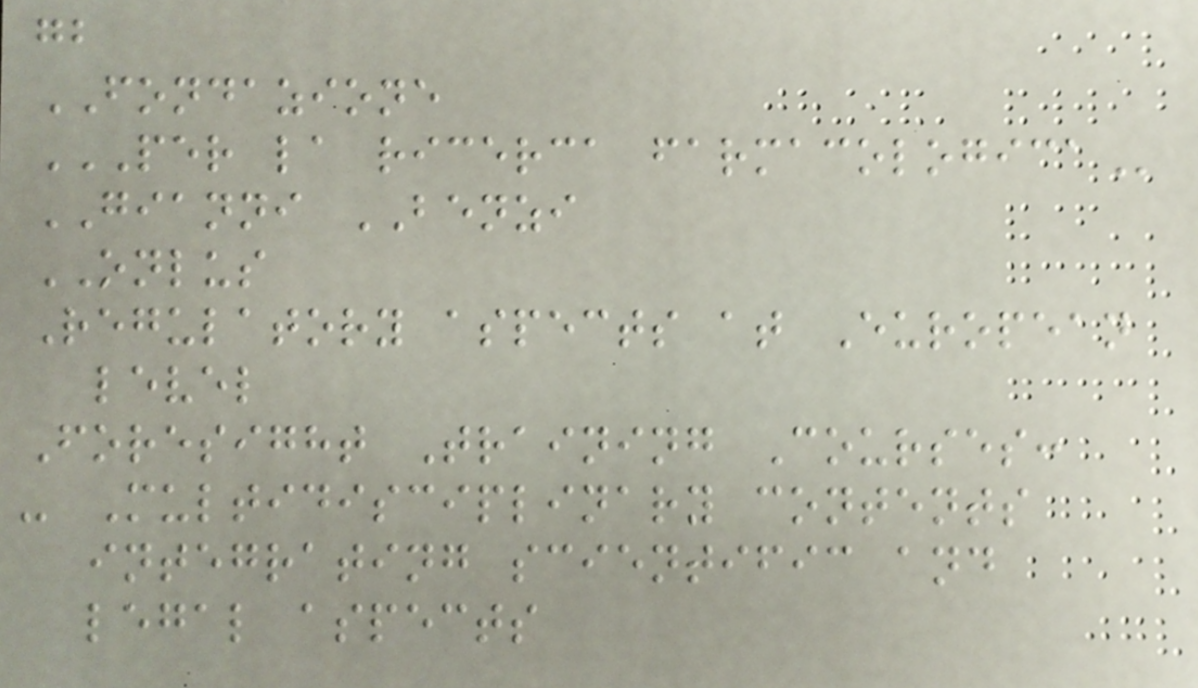gb
FONDAZIONE
PER LA RICERCA FARMACOLOGICA
GIANNI BENZI
ONLUS
Regulatory aspects at European
level
Foresight Training Courses:
- Multidisciplinary contents
integrating scientific and
legal aspects
